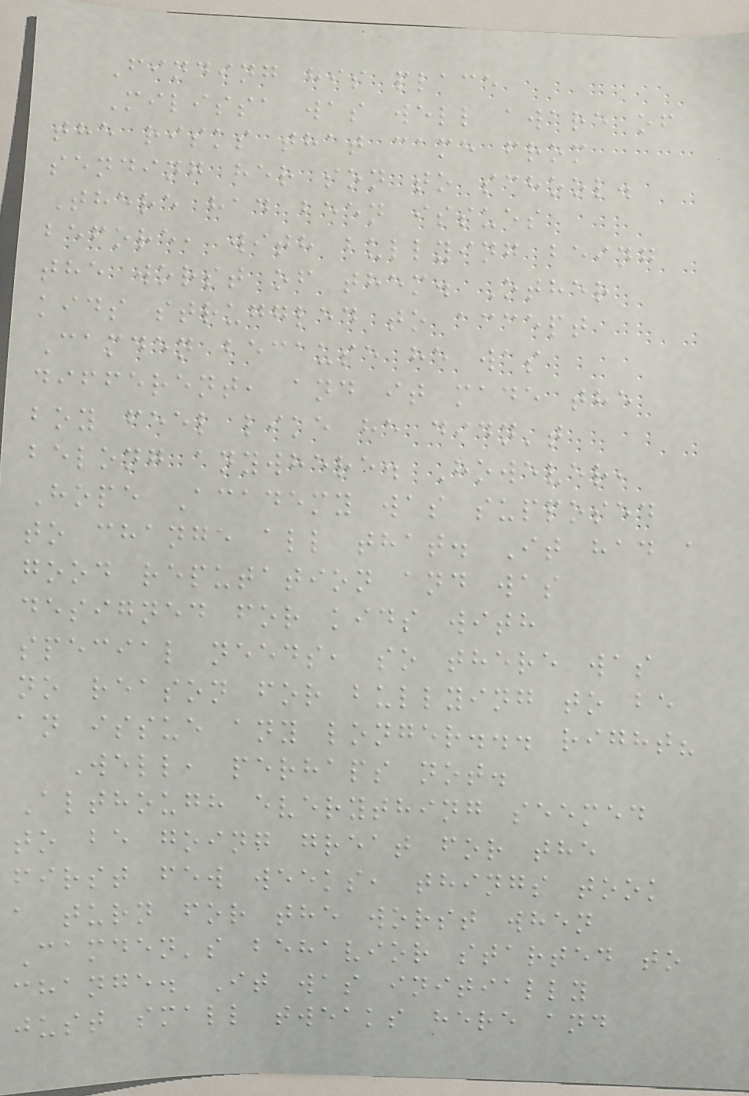Finding his place
Milissa was well aware of
the risks that came from
sending her son to school.
There had been issues
before, with bullying being
the worst of them. Other
kids struggled to accept
Camden because he was
different, and it made the
boy feel like he didn't
belong anywhere. However,
Hope Academy was supposed
to change all that. It had a
good reputation and was
designed for kids with
special needs, so there was
no reason for bullying to be
an issue any longer... right?
Well, perhaps not.
Although everything seemed
to be going great for the
first few weeks, things took
a turn for the worst when
Camden's behavior started to
change. It was initially
just small tweaks here and
